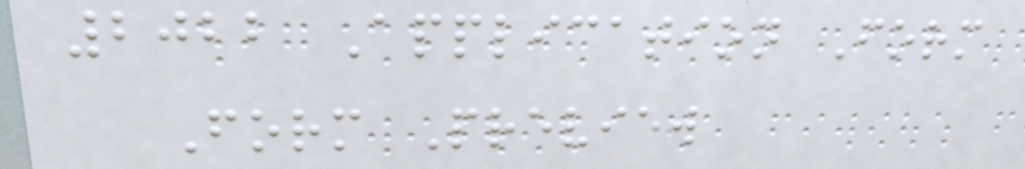2022 Application Form
Form Preview
